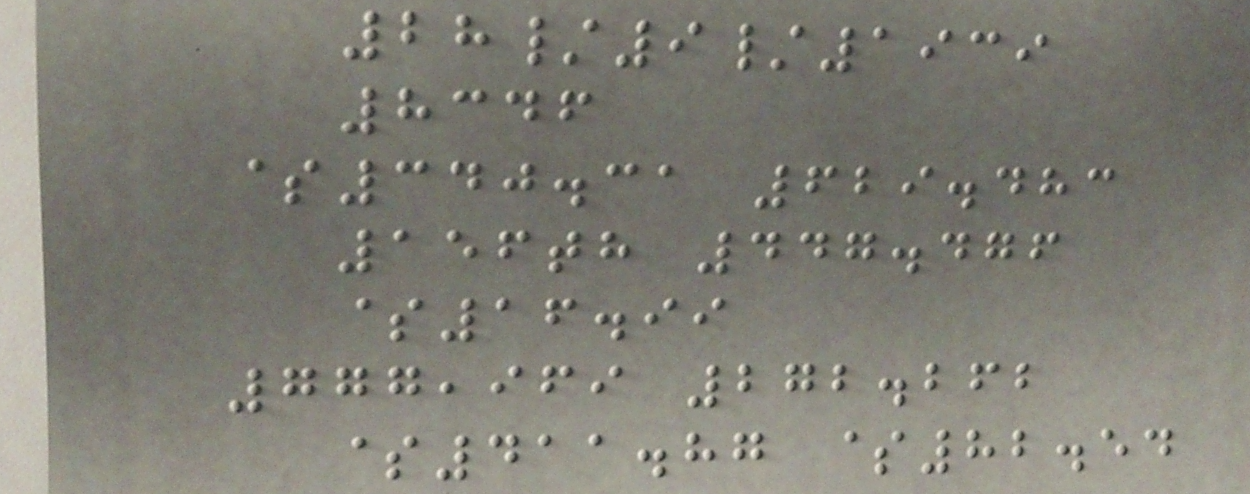28/9/1939
8346
$340.31 629.483
156th 447.476
$16.99
777,969 272.262
$411.87 $82.54
